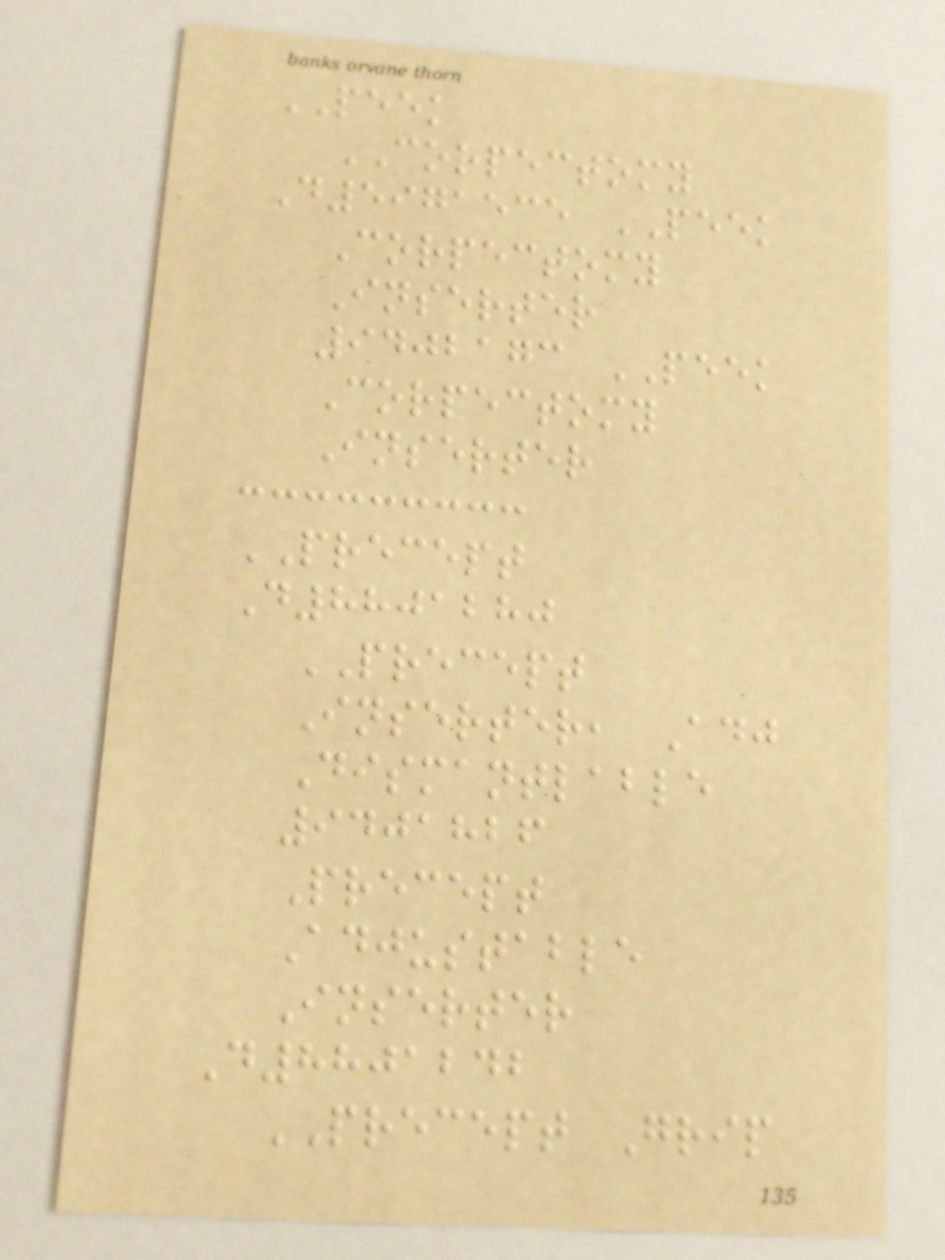PEEK
CORPECTOMY
D5971535 PEEK
Corpectomy
Inserter
9402173 PEEK
Corpectomy
Inserter
PRECEPT
D8801280
PRECEPT
Inserter, Adj
Dismantlable
9401826
Precept
Adjustable
Inserter
D8801242
PRECEPT Grip
